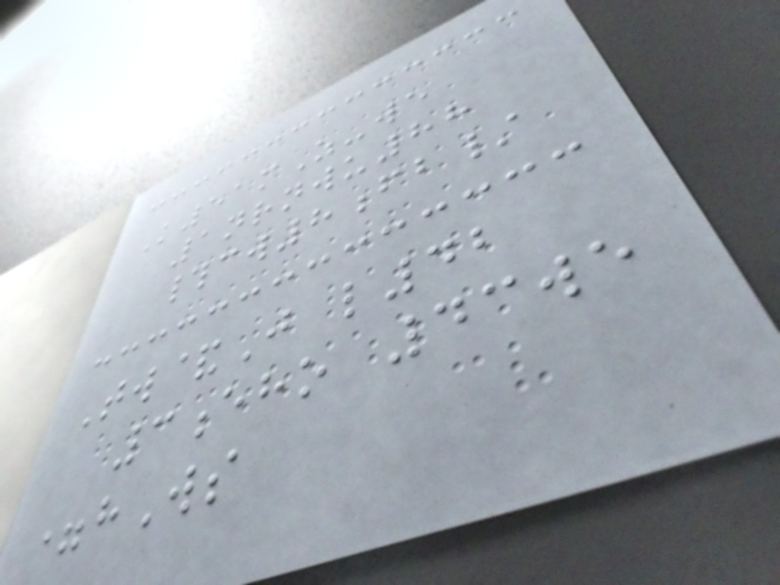K51mZ-we
1nrnwu88
#cw8fb/
Tw&J l42
3eho 43we
=hWs
